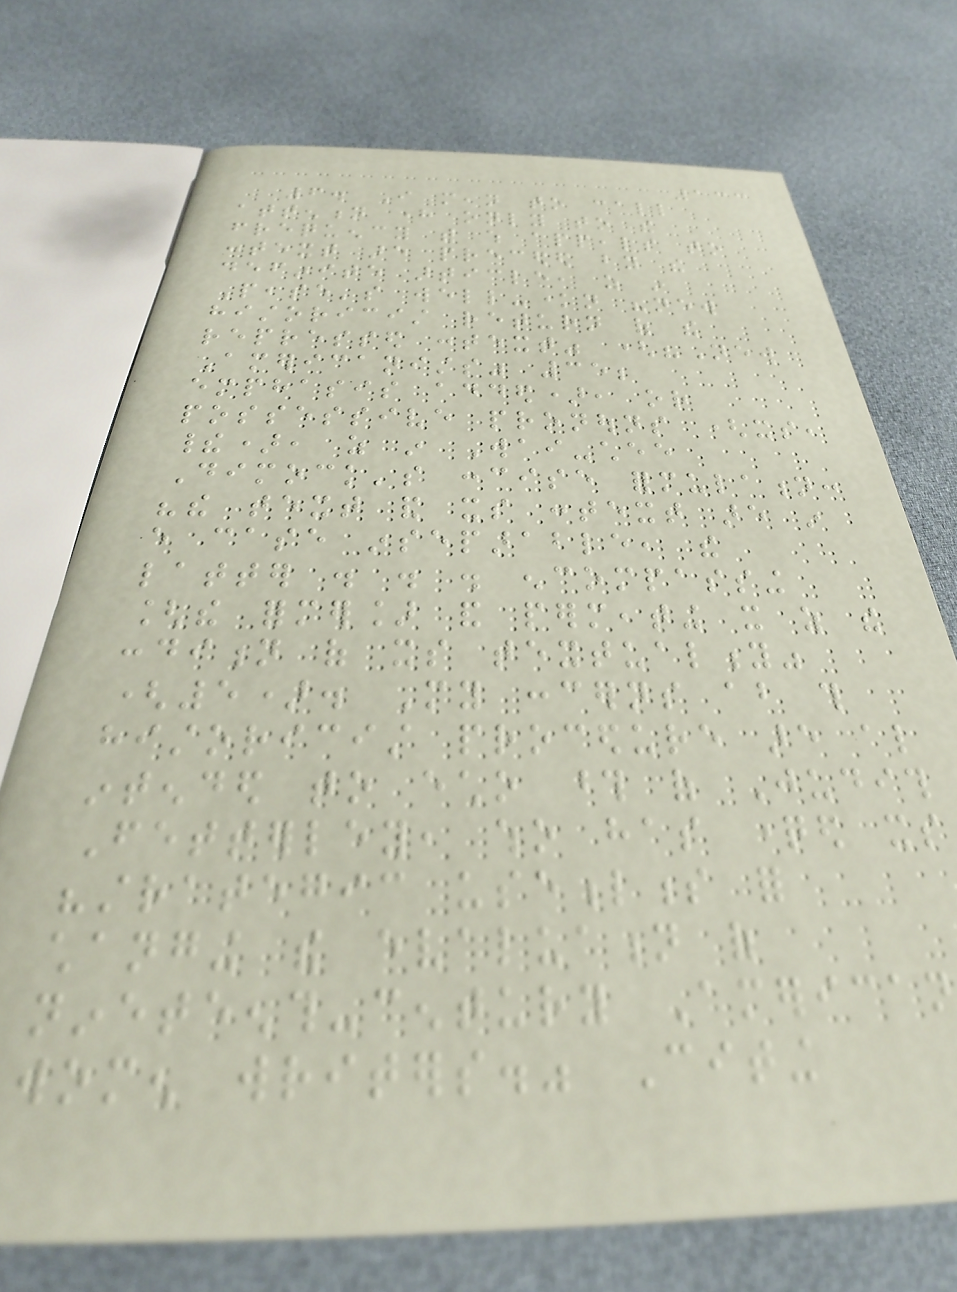133
6. I mean to call
attention here only to the
frequency with which appeals to
context are preceded by the
definite article, as in
Pease's well-known "new
historicist return of the
repressed context" ("New
Americanists" 35;
emphasis added), or
possessive pronouns (its,
their), as in Wai-chee
Dimock's concise formulation:
"the text and its context are in
every case inseparable, the
latter . . . encompassing
[the former] and permeating it as the
condition of its textuality"
(5). My concerns about this
historicist procedure are also
intended to echo those of Judith
Fetterley, who has questioned its
"strategic usefulness for
changing the evaluation of
nineteenth-century American
women writers." Citing
